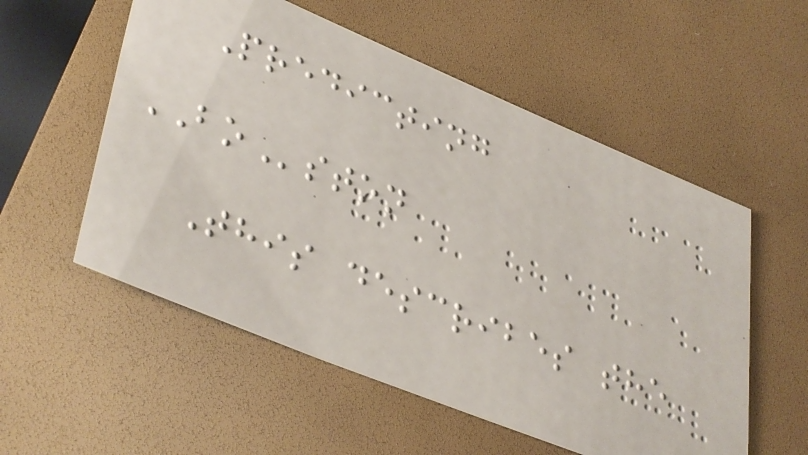Predicting
BOston
This describes the
